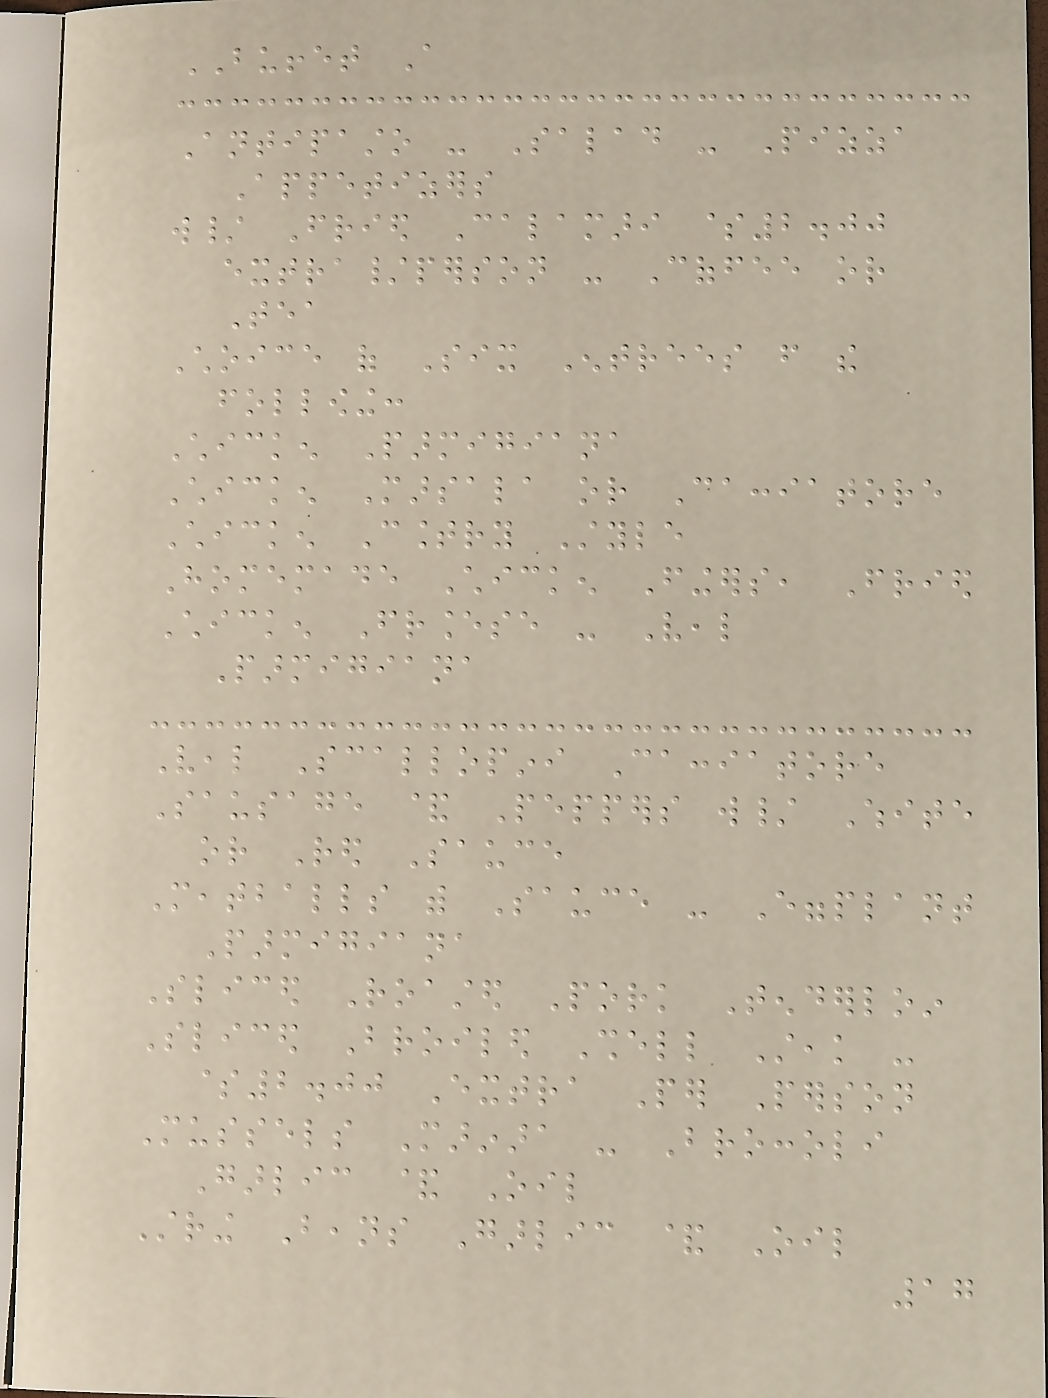BUFFET A
Antipasto - Salad - Pizza
Appetizers
w/ Fried Calamari $2.00
extra/person - Coffee or
Tea
Choice of Six Entrees from the
following:
Chicken Parmigiana
Chicken Marsala or Cacciatore
Chicken Country Style
Homemade Chicken Fingers, Fried
Chicken Francese - Veal
Parmigiana
Veal Scallopini Cacciatore
Sausage & Peppers w/ White
or Red Sauce
Meatballs with Sauce - Eggplant
Parmigiana
Sliced Roasted Pork Tenderloin
Sliced Broiled Shell Steak -
$2.00 Extra Per Person
Mussels Marinara - Broccoli
Garlic & Oil
String Beans Garlic & Oil
17
